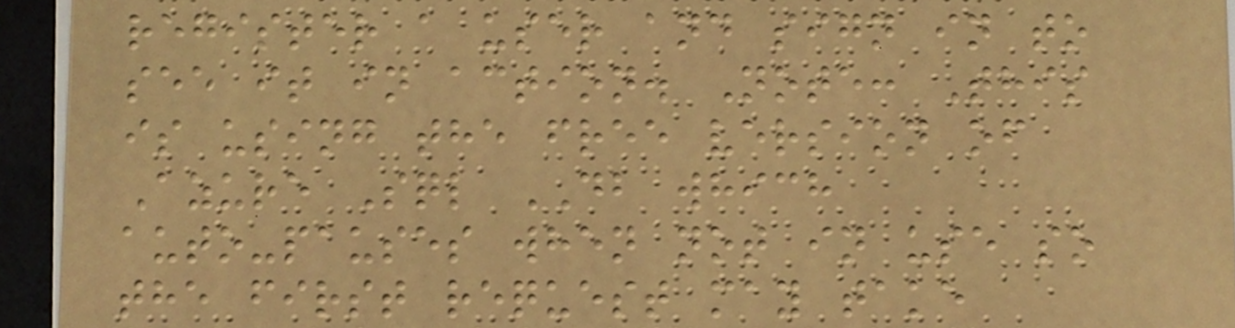register a user and sign in to
see it in action. Note: This
is using the free version of
Azure Sql DB which
auto-pauses when not in use so
the first request may take
